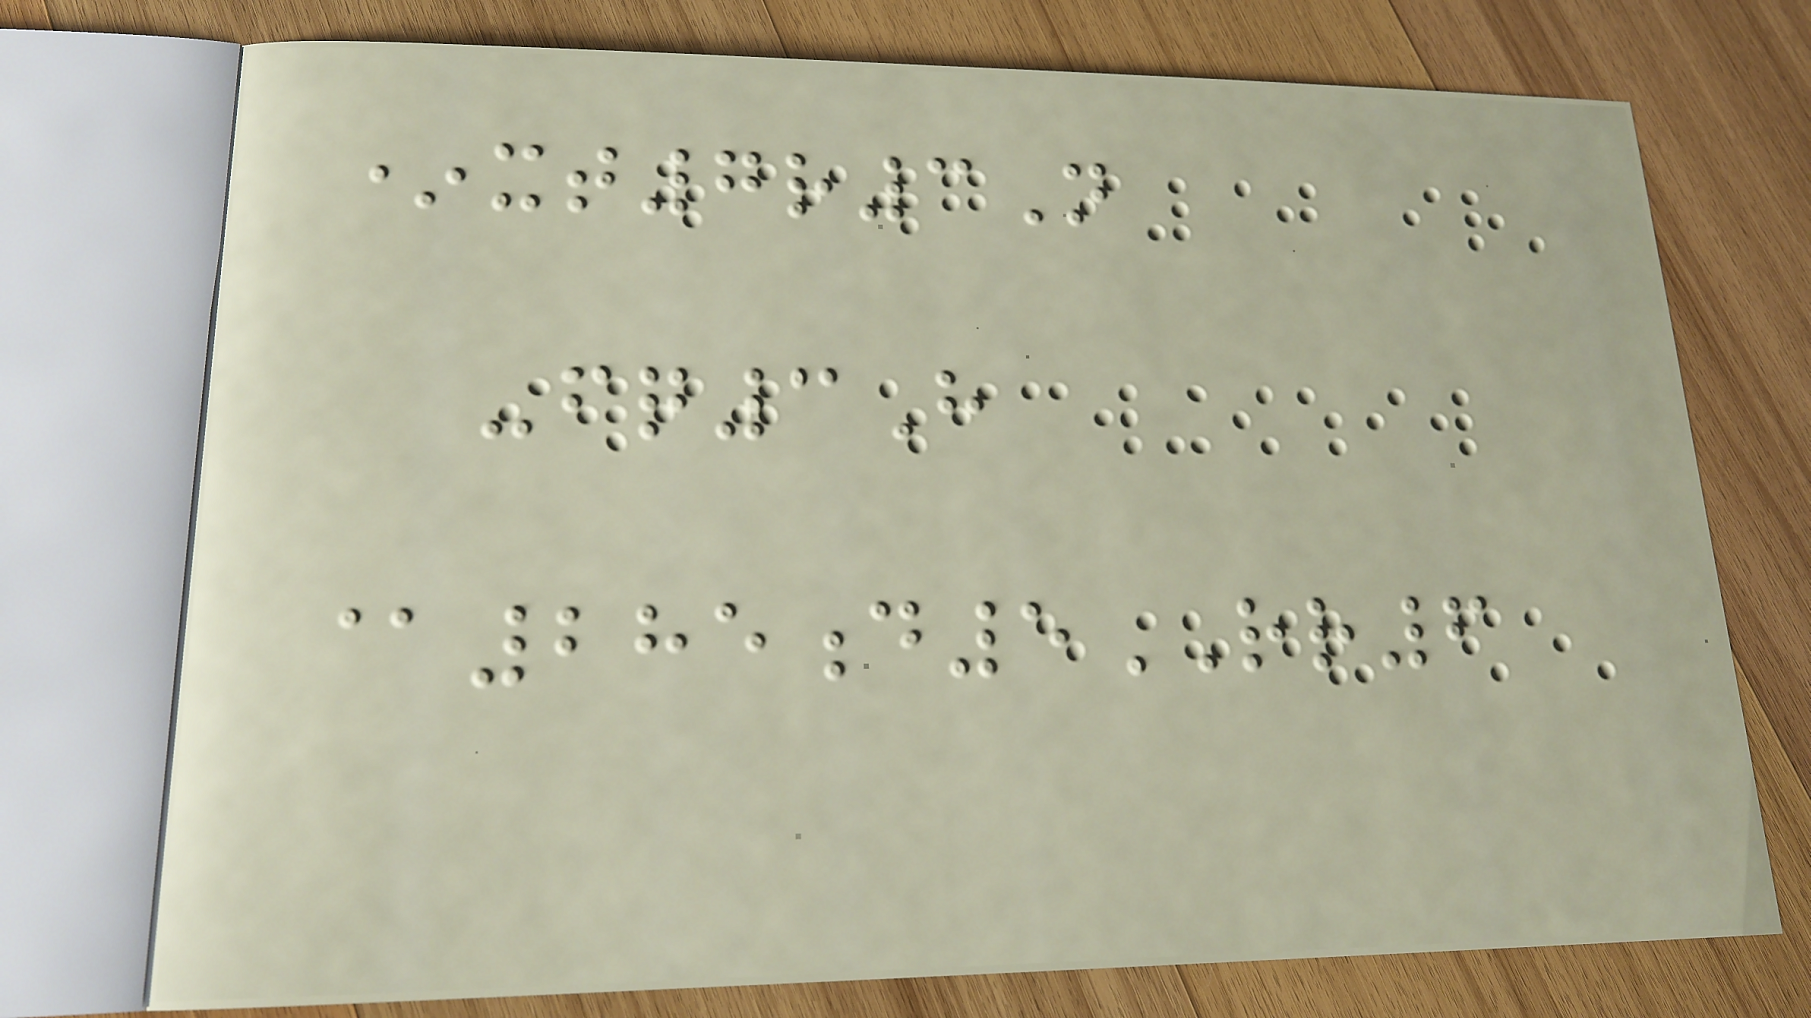*xt7r3N
-fq3H
@285d5RR6
